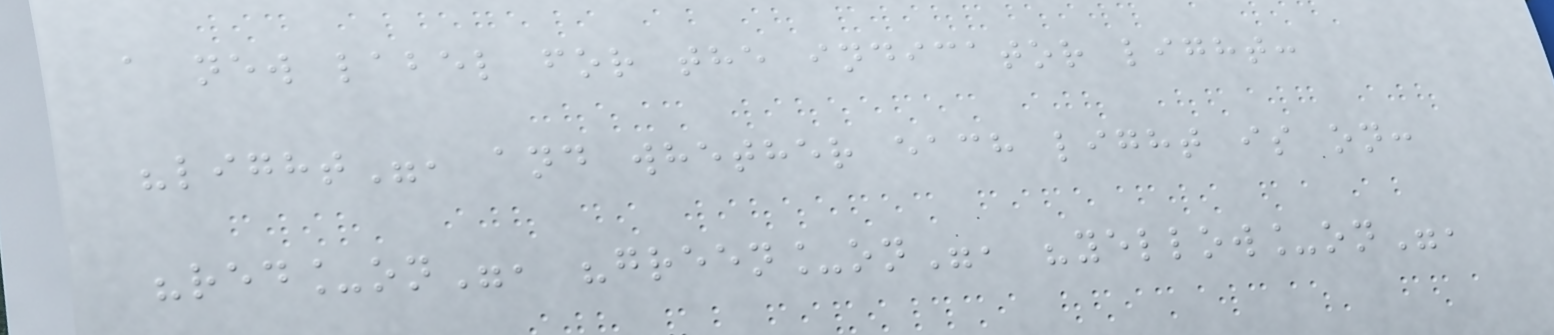a new label for the indicator light:
"light", and whether each light is on:
"red_on", "green_on", "yellow_on",
